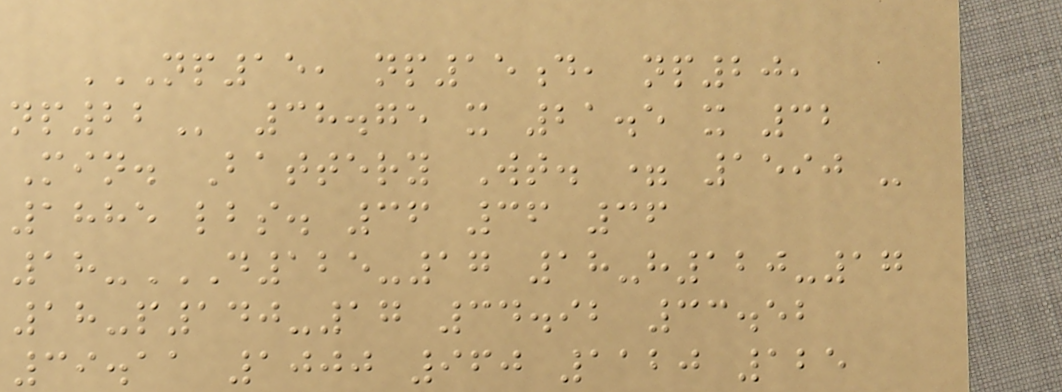NP15, NP15D, NP20,
NP22 38.75 x 21.5 x 32
Min. Battery Wt. = 1590 -
1885 lbs. 36 36 36
18-D125-17 18-H120-17
18-P140-17 34.92 33.52
39.11 1000 960 1120 125
